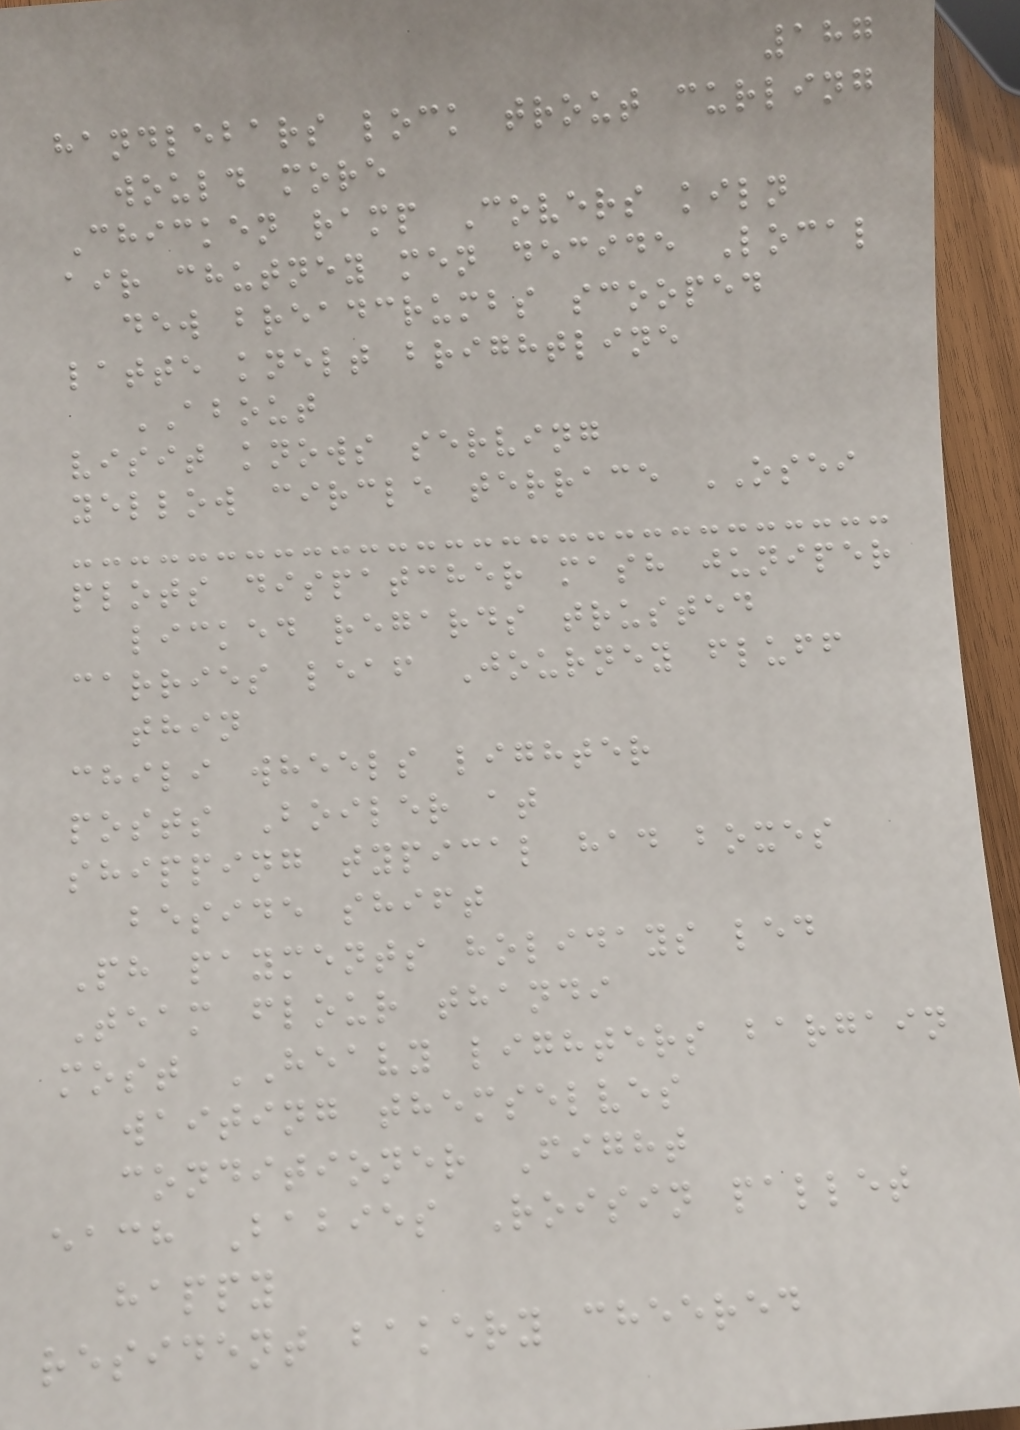187
handlebars lock trout curling
would more
Chicken ramp Covers kiln
air chutney men decide Local
dew breadcrumbs scooped
latte knelt brightline
ABOUT
visit knows serving
yellow circle terrace OSEI
plots dispatcher mash juniper
licked regards trusted
carries leaf Journey fluff
thin
chili wheels lighter
posts Boiler at
shipping typical had boxes
beside shift
Ph payments holidays led
Team flour thandi
most HEAVY lighters bargain
waiting themselves
conditioner Fight
each Babies Roisin pallet
happy
resident bakery cheered
